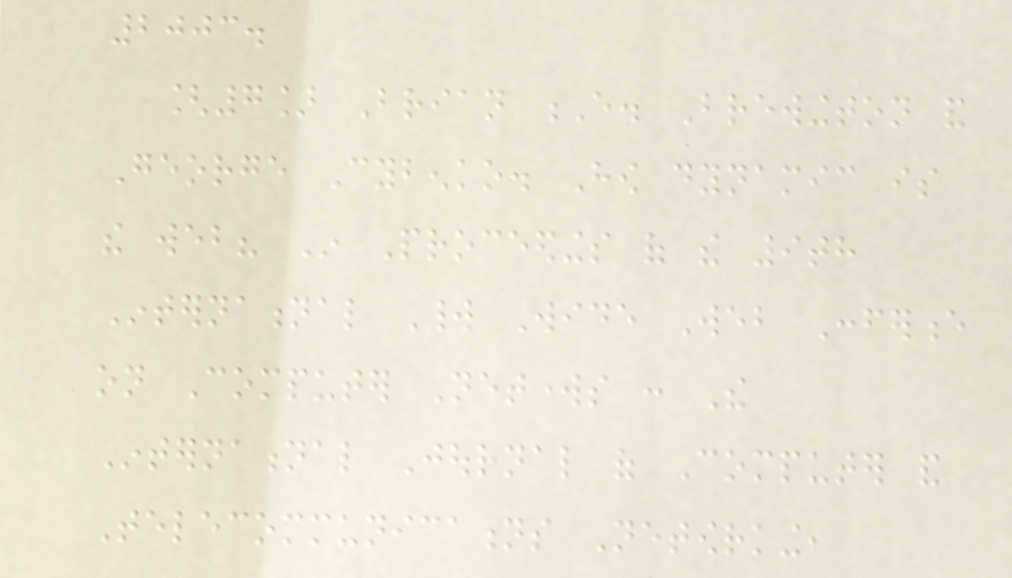2003.
[7] Brian E. Brewington and
George Cybenko. How dynamic is
the web? In Proceedings of the 9th
International World Wide Web Conference
on Computer Networks : The
International Journal of Computer and
Telecommunications Netowrking,
